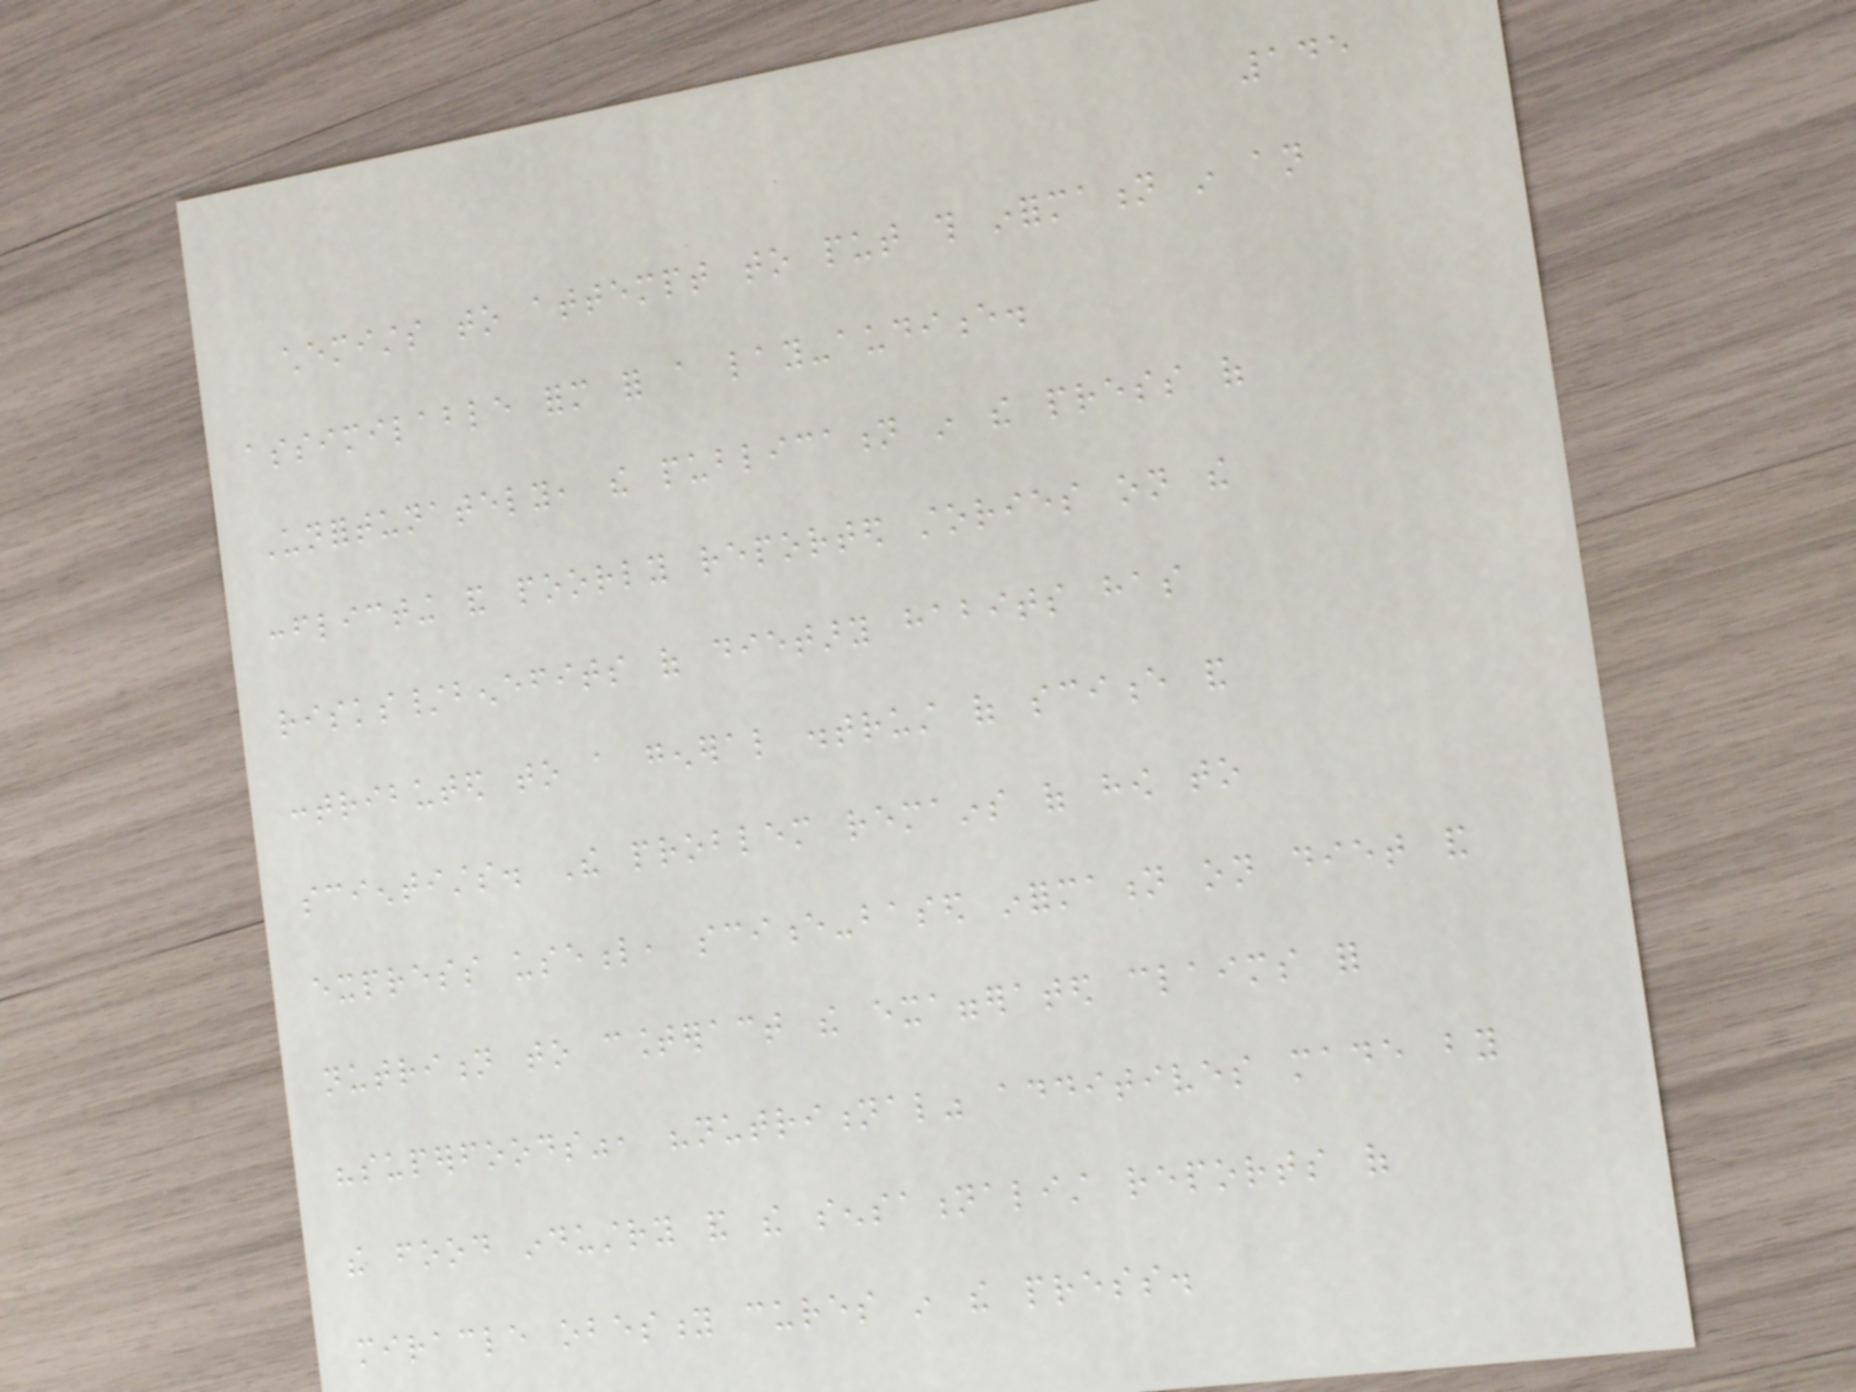145
chemists to attempt to put this information in an
assimilable form for a lay-audience.
Unfortunately, the publication in the press of
conflicting and poorly reported stories on the
risks/benefits of dietary habits has
contributed to a general distrust of science and
scientists. The problem remains of how to
express useful, science-based information on diet and
nutrition to counteract the exaggerated claims for
"superfoods", "nutritional" additives made by
the food industry and the sensationalist reports of
miracle obesity cures in the press.
